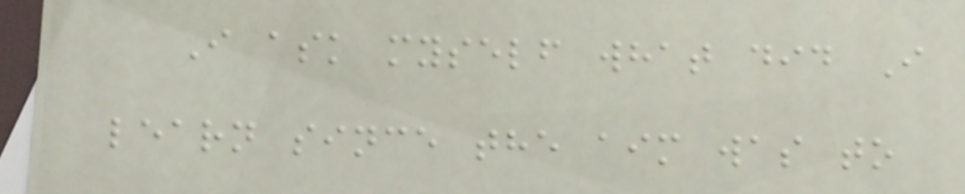I ask myself what did I
learn since the aim was to
